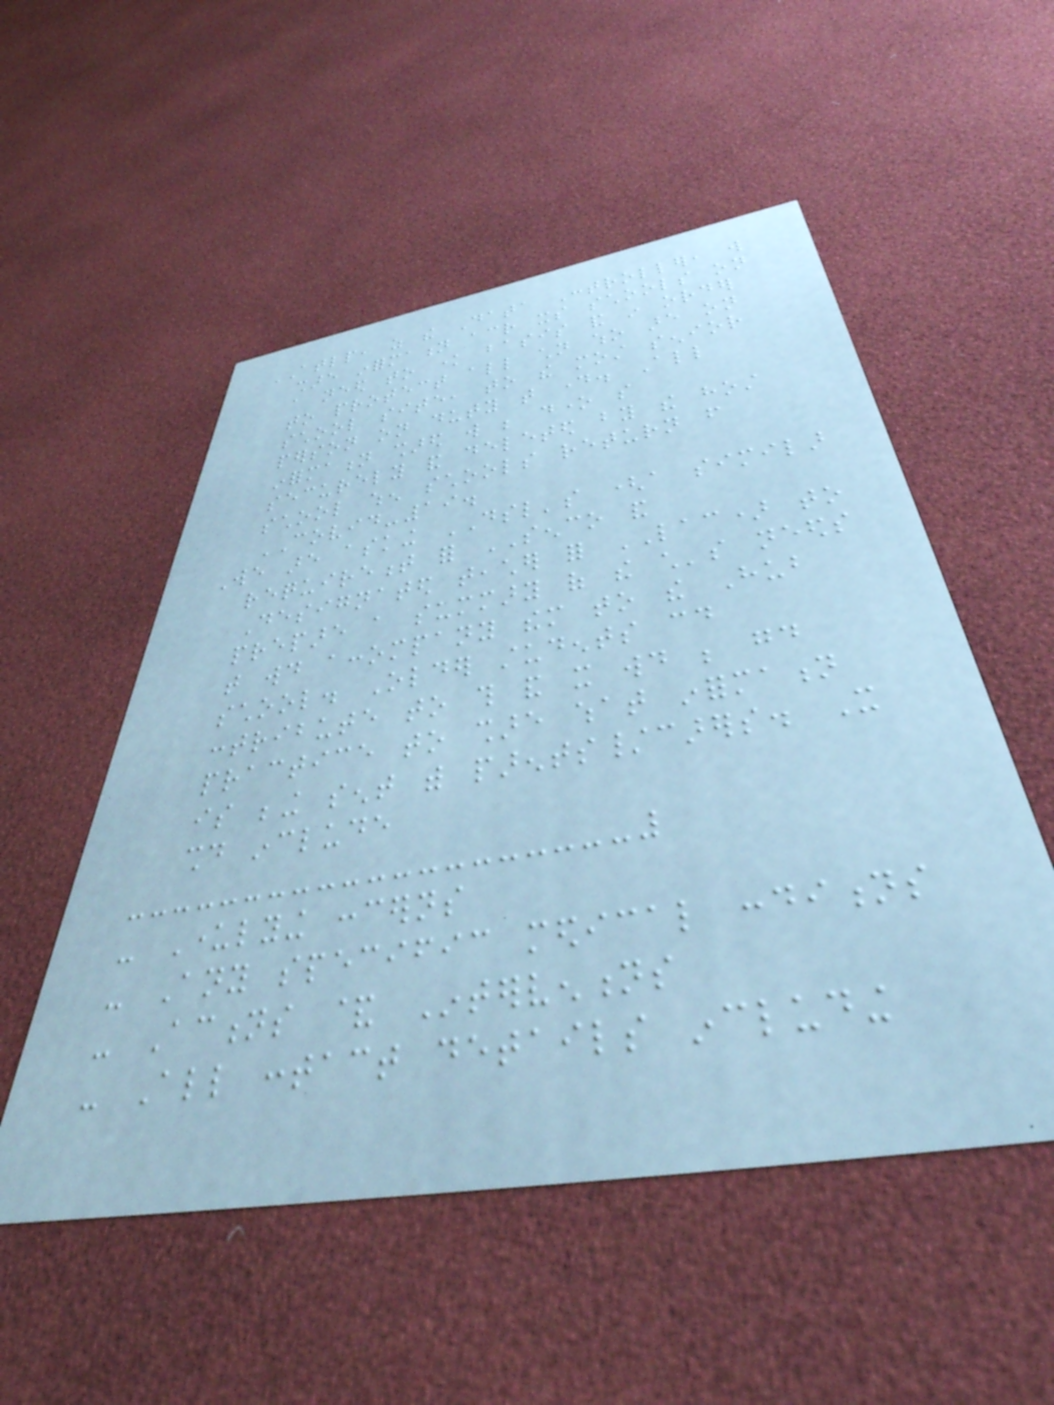ATLP, as the Data Controller, will
share information across its schools on
a need to know basis and in order
to protect all children who are on
school site, to the most senior
person on duty that day. All
information shared will be done so
securely and deleted by the host
school when schools return from
COVID-19.
We are asking DSL's (a similar
requirement for SENCO and
Designated teacher for LAC) to
prepare a summary of the child's needs
that would accompany them to the Hub
school. Older students could
contribute to this and it would be good
practice to share what information
is being sent with parents/carers. It
should include
- Underlying concerns
- Any specific medical conditions
- Actions & Interventions
- All contact details including
